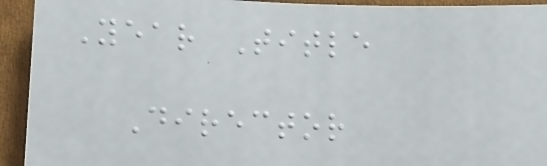Year Title
Director
